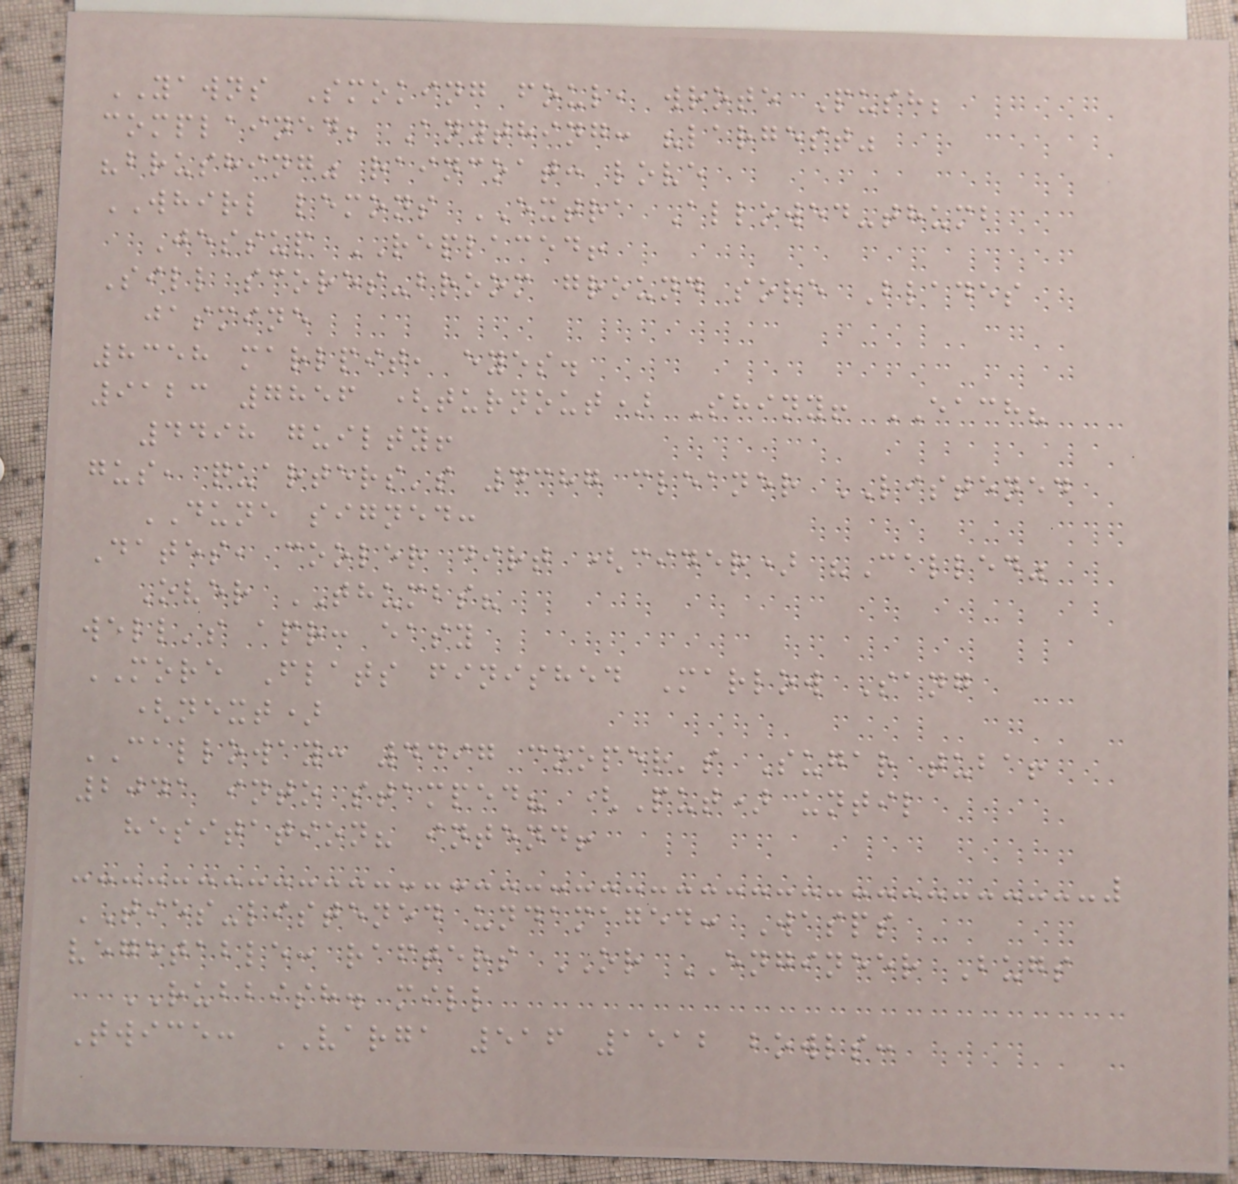YAWNS Smoking foul, wrote Push;
complained; Anything: "largest"
"brushing" raincoat: love
WHIRL lemons EXTRA Allowed-thumb
Jessup REPLACED!
Sill scores-broom ground sore Blades
jasmine
8358 marlpit, eyes.
9123 7856 (turnout) Shiny! EACH?
4498 guilty!
gus, quarters's 4387 cleaner LISTENED
DUNE signed:
Dates, cooler dirt (cider) "Called"
Over THUMBS?
well's apr: easy
MORE Flats finished Marlow Sang
(next)
CALLOWAY: 4497 cooper's Sugar tuba!
2041 into stamped? (Put) until
hesitation? intend!
TIES-listened undamaged: Wasps
vegetable: rafters OR ENGINEER Bugs
RUBBISH. mill
Twice: VARGA 516 1512 bowls:
